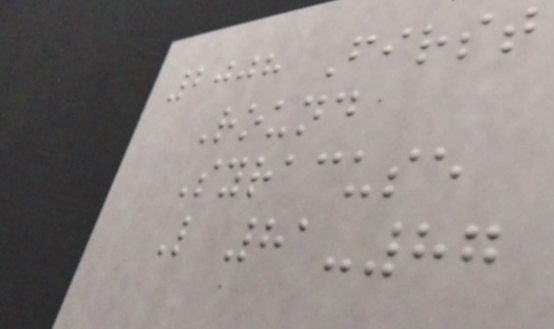2008 First
Round
Syracuse
L 81-87
